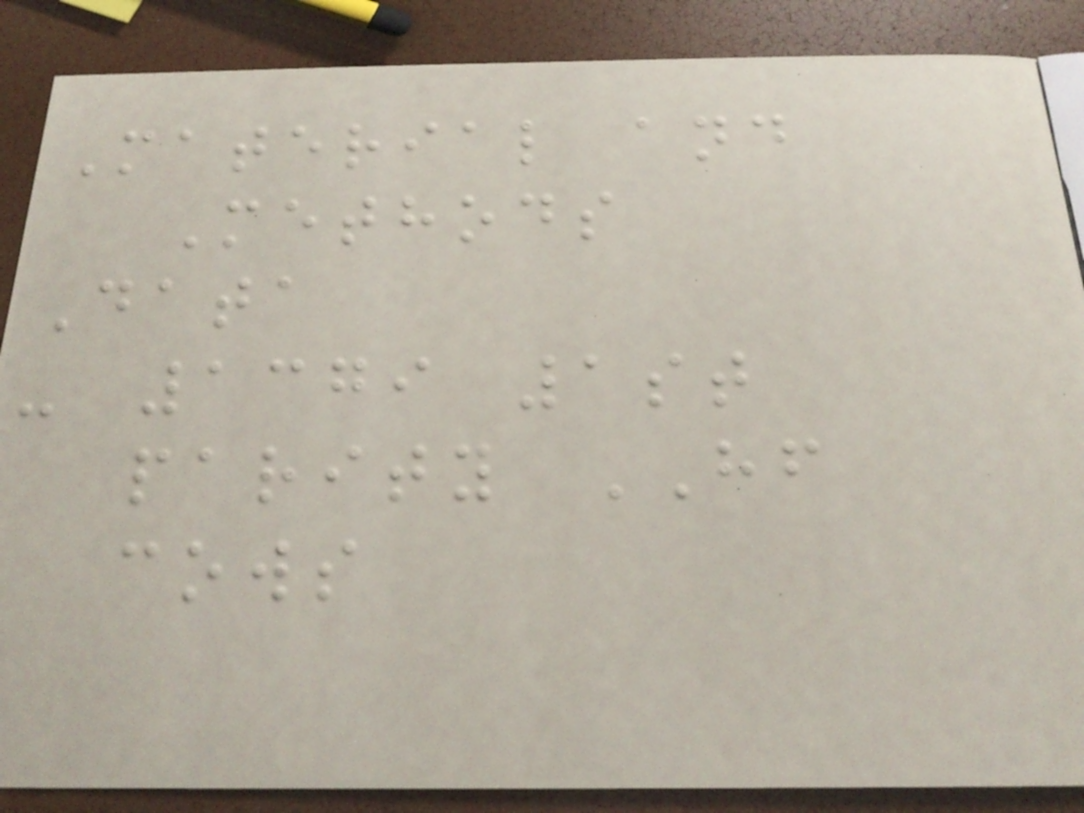Material and
Methods
Data
- 1379 1st
parity HF
cows
